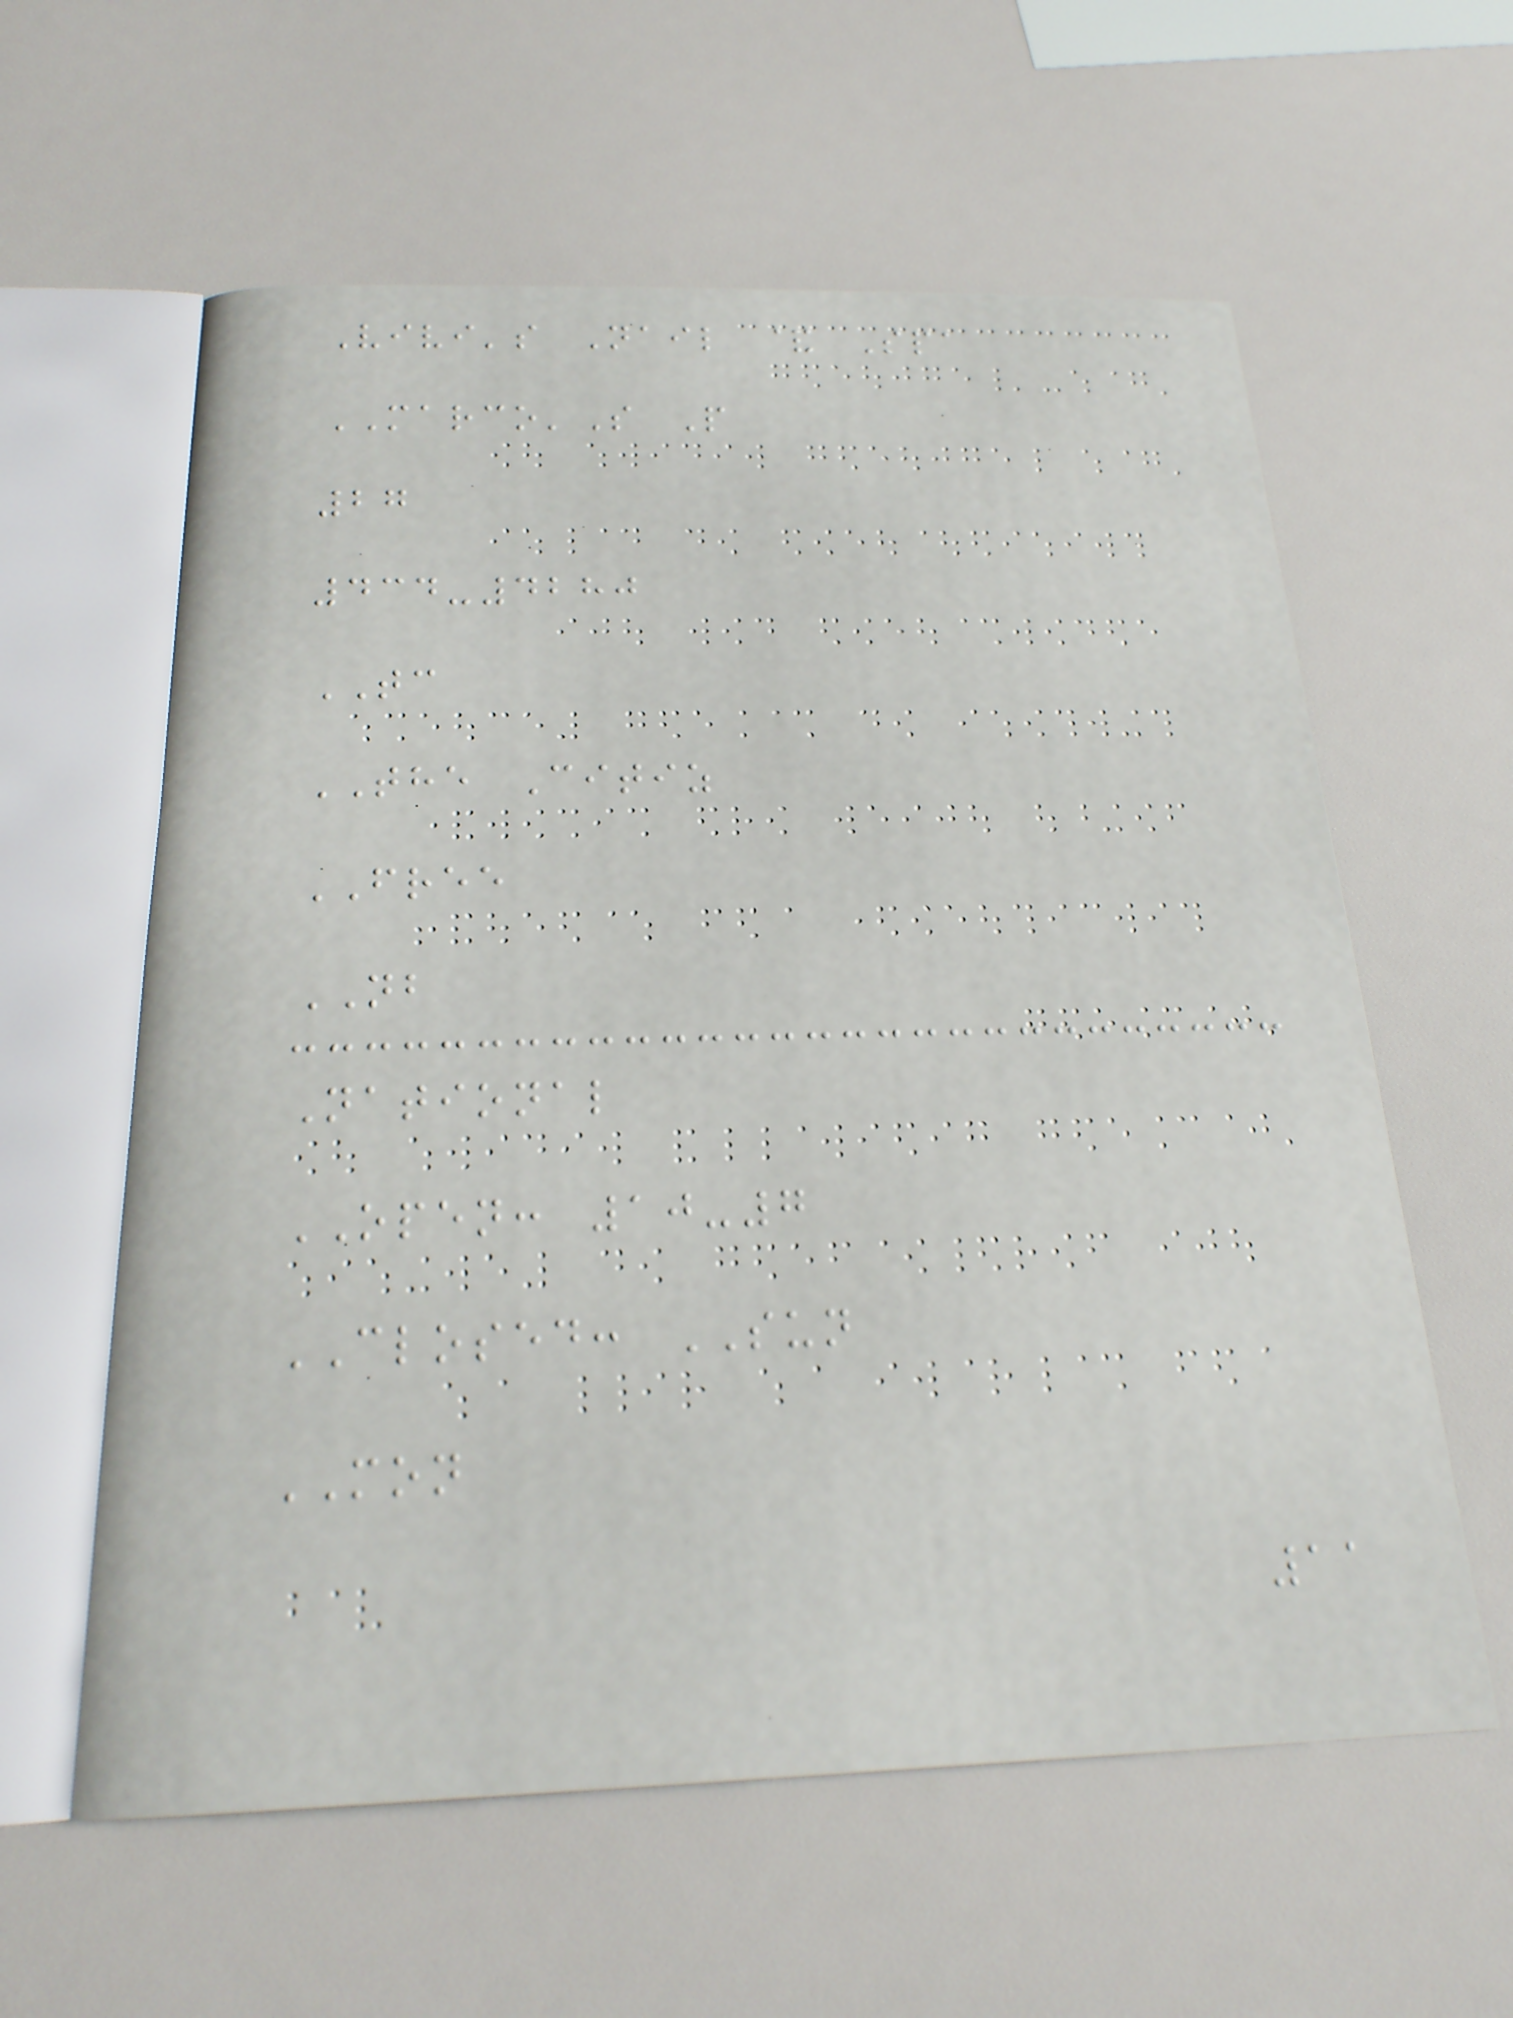Vivi's Nail & Spa
MARCO'S P
27
434-4280
TC
THE Citiz
FREE
NB
National
OPEN: 10-7
CLOSED: SUN
MON
11
